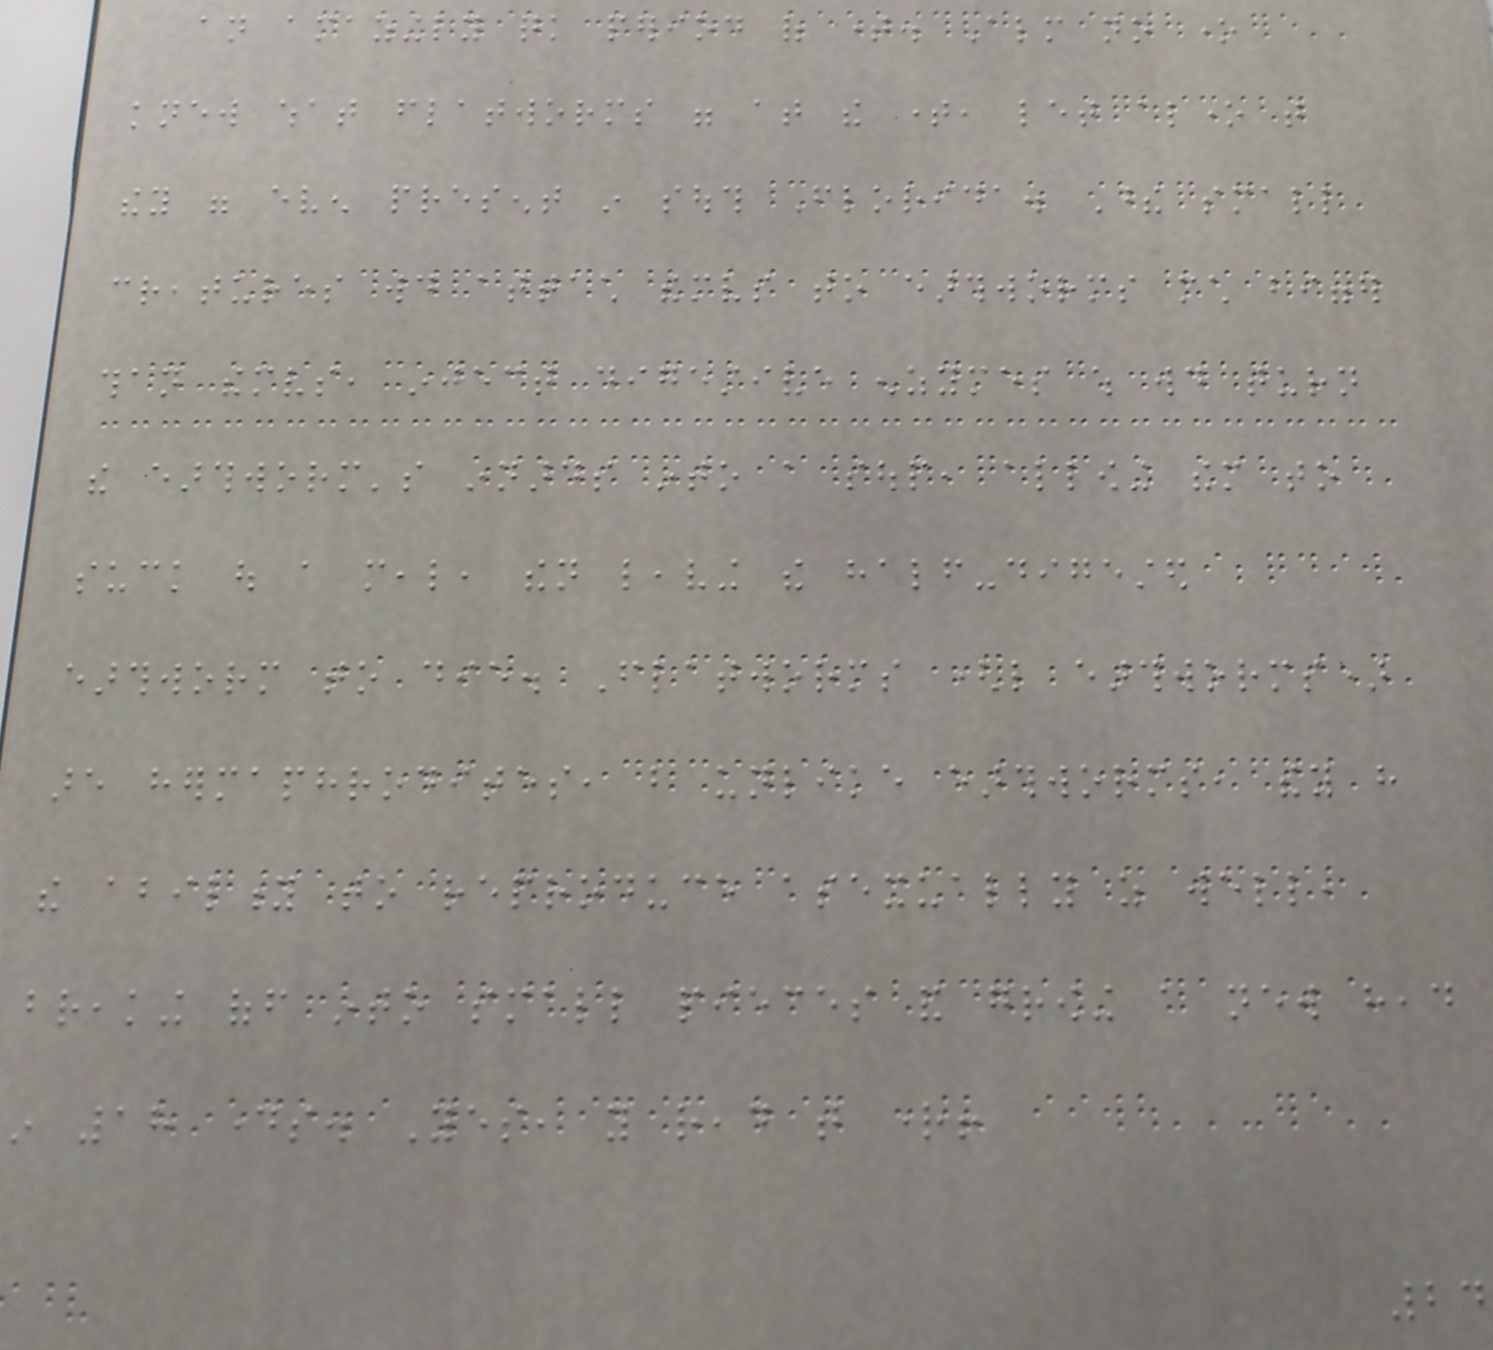an amazingly quick period of time. Almost no one
knew what flatworms were at the time, let alone that
they were even present in south Florida. These small
creatures would attach themselves to earthworms much bigger
than themselves, inject digestive enzymes which would turn
the earthworm's innards into a soup, allowing them to
suck out a meal, then leaving the half-digested
earthworm to die. Flatworms (like earthworms)
are hermaphrodites, but unlike earthworms, they have
the ability to reproduce asexually as well,
breaking off into small pieces and growing a new head
in 18 days. Yes, you read that right!
24
